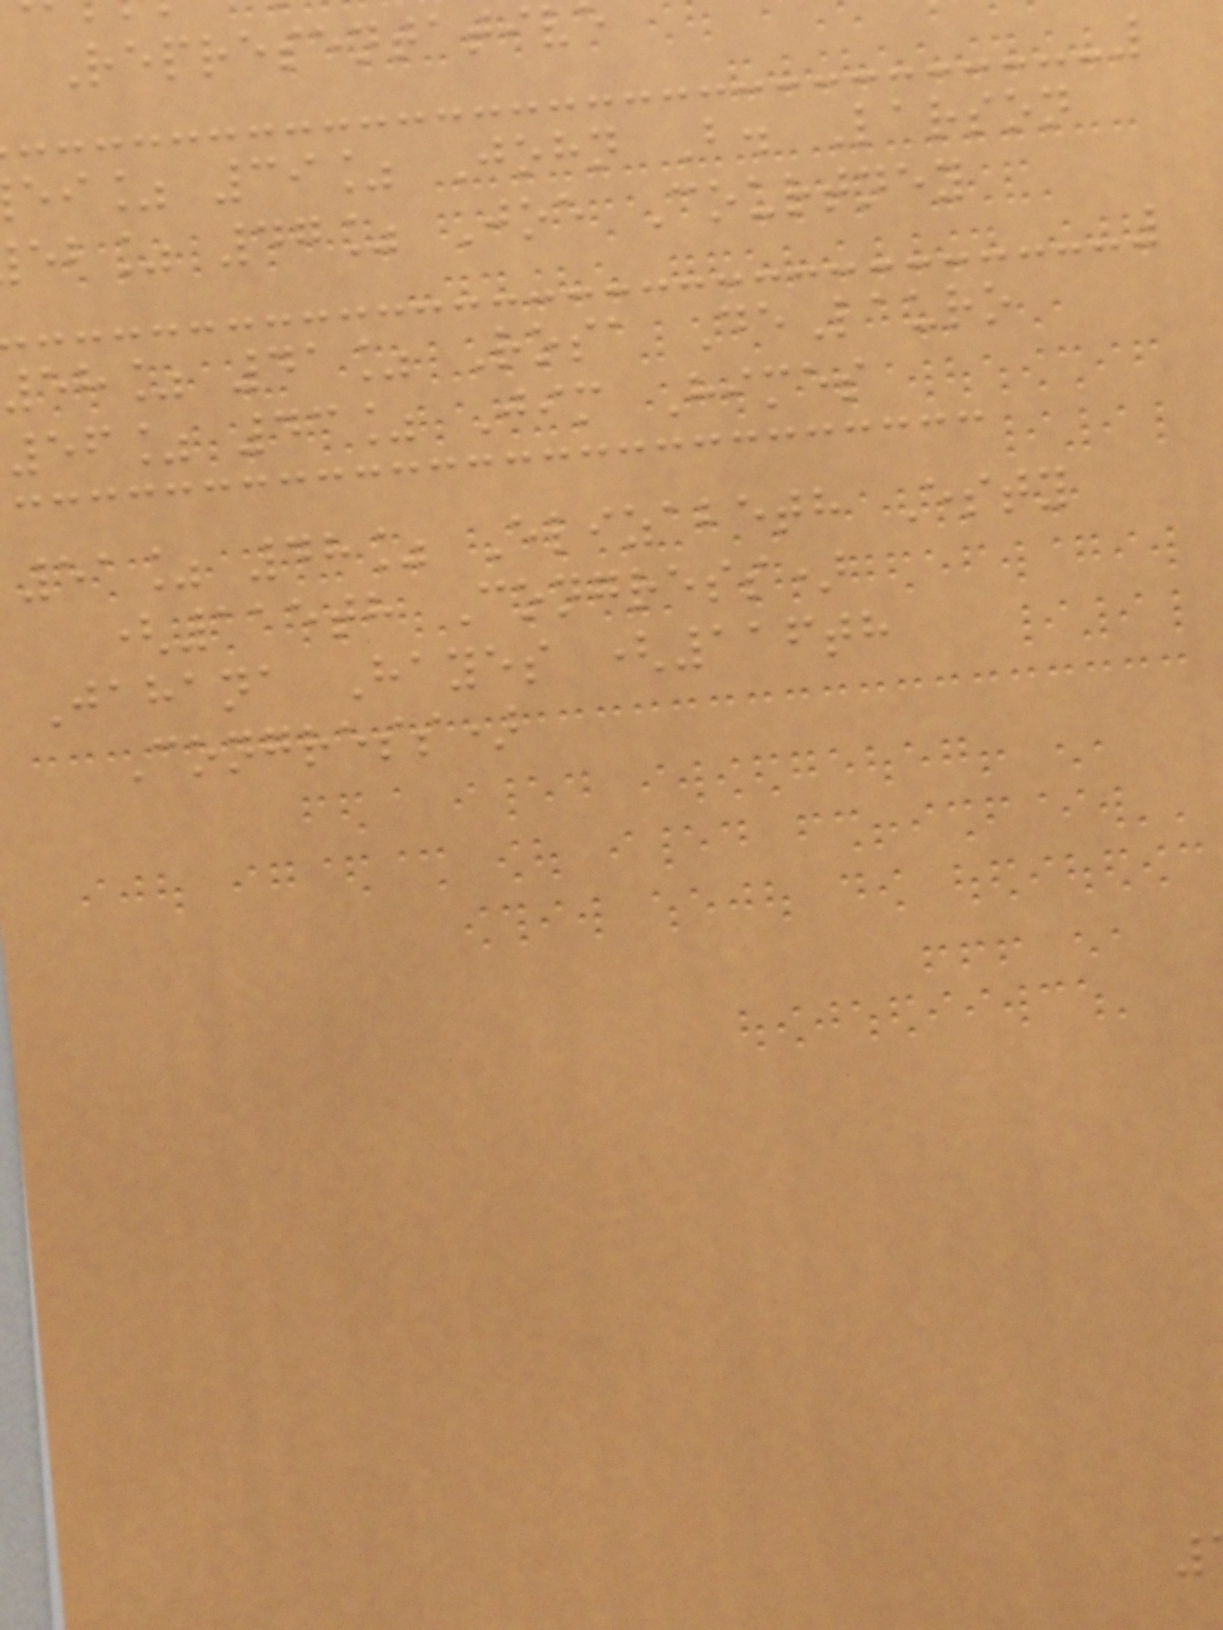Representativ
ei% 39% John B. Larson
eb% 47% Joe Courtney
58% 41% Rosa DeLauro
56% 43% Jim Himes
51% 48% Elizabeth Esty
(115th Congress)
Jahana Hayes (116th
Congress)
